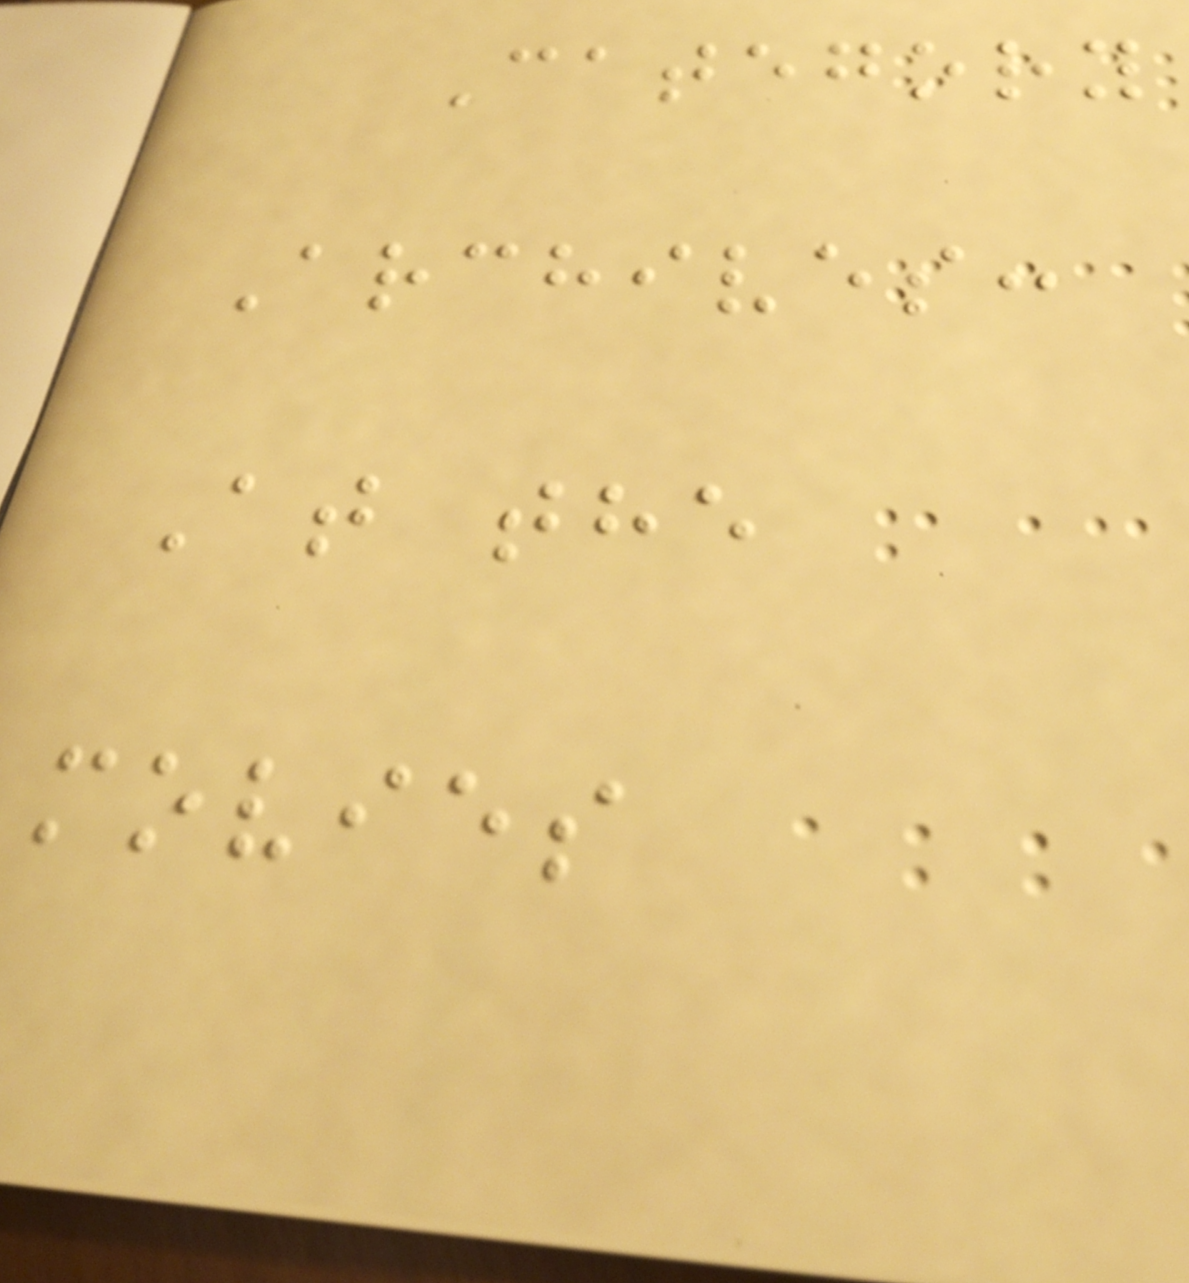Category
Archives:
At the
movies
